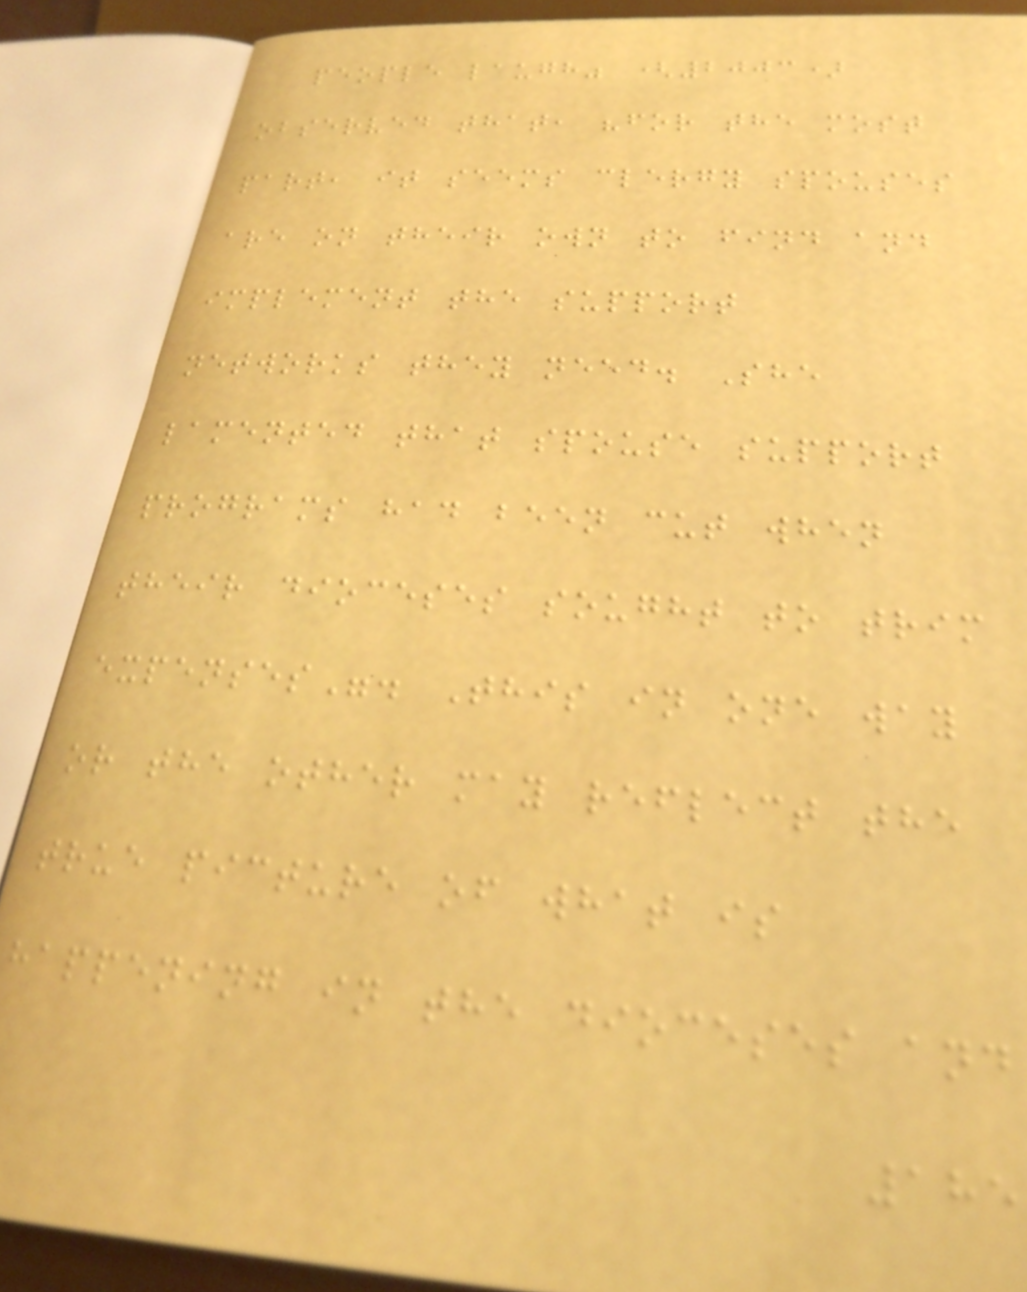people laugh" (2003)
observed that, "for the most
part, it seems clergy spouses
are on their own to find and
implement the support
networks they need. She
lamented that spouse support
programs had been cut when
their dioceses sought to trim
expenses". This in one way
or the other may reflect the
true picture of what is
happening in the dioceses and
185
